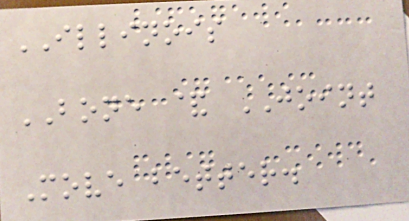ILLINOIS
BONE & JOINT
Move better.
